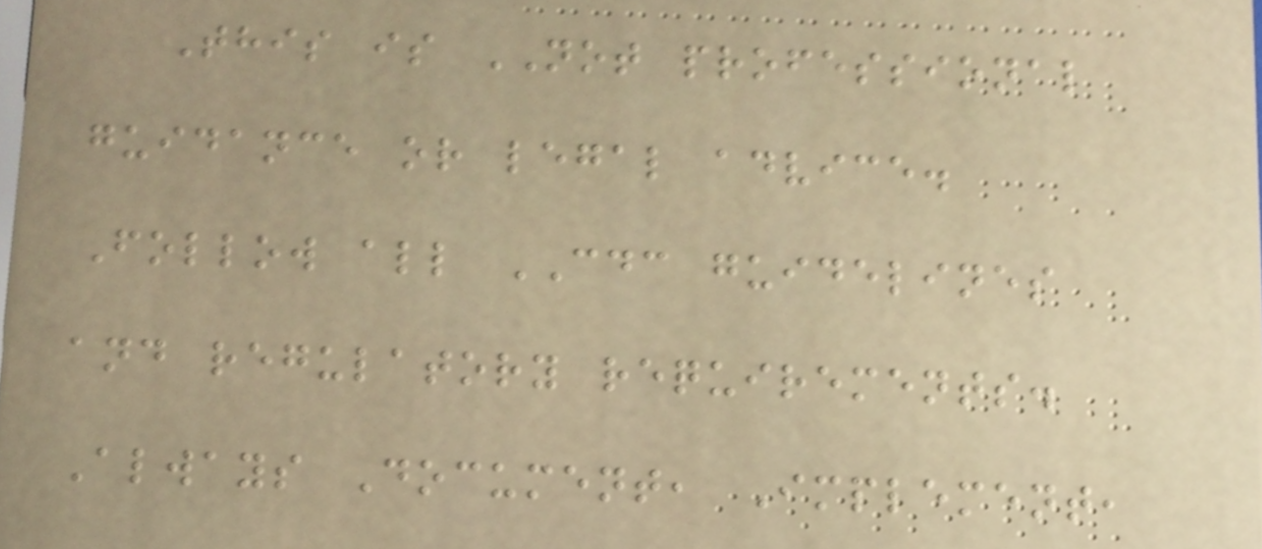This is NOT professional
guidance or legal advice.
Follow all CDC guidelines
and regulatory requirements.
Always Document, Implement,
